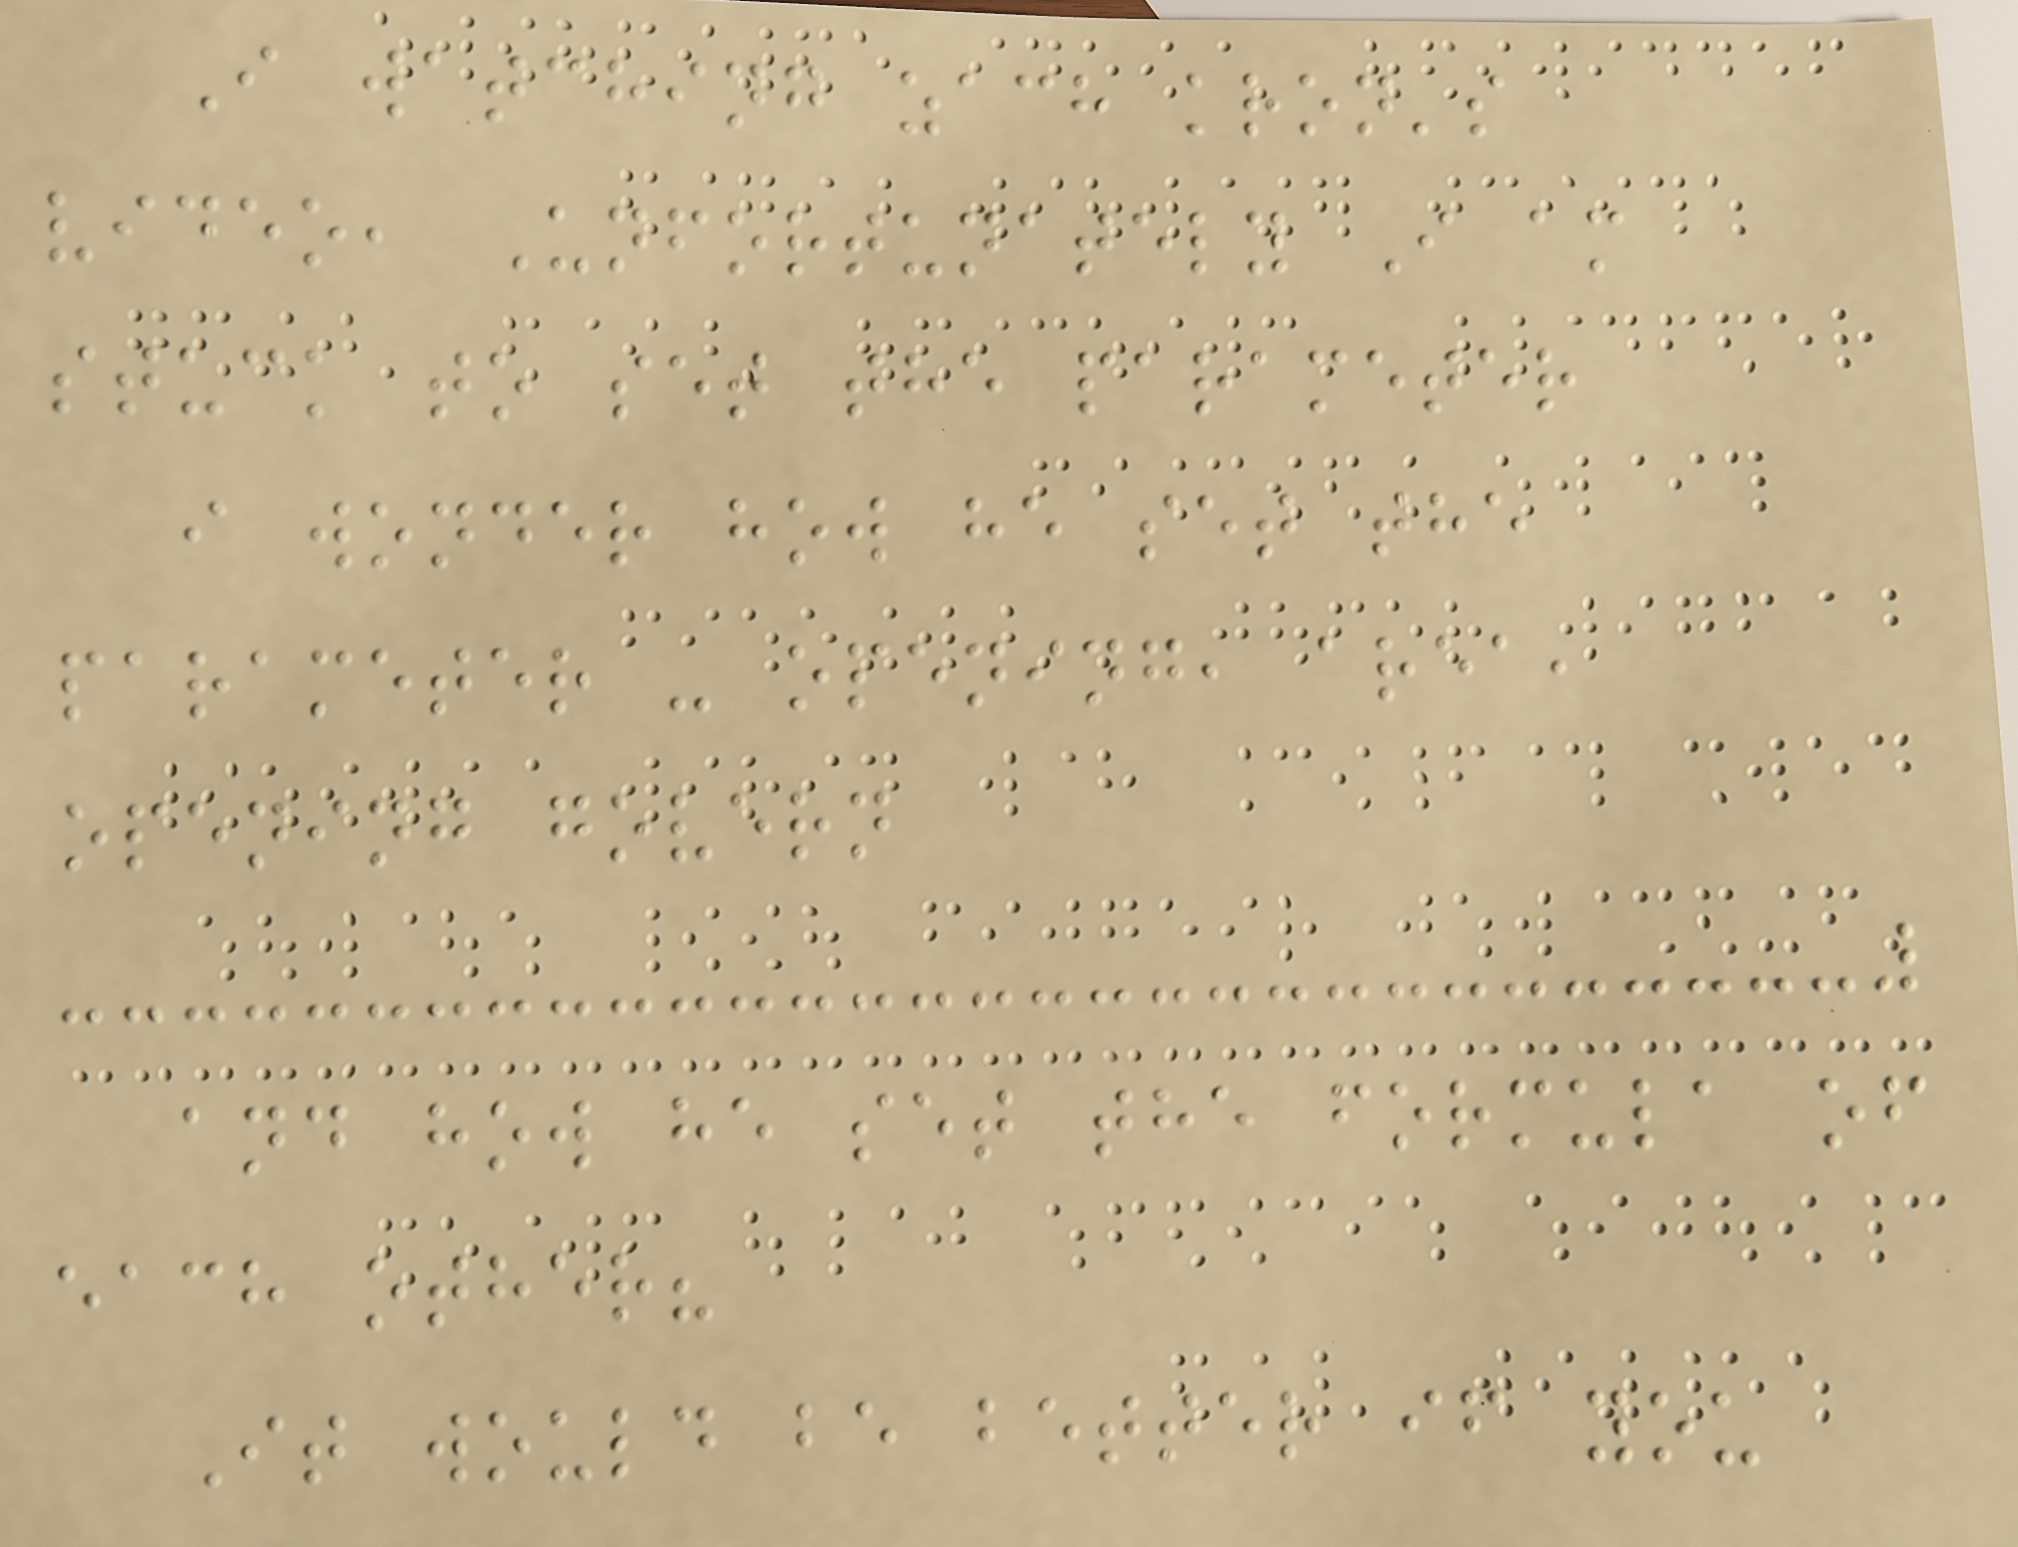I watching zach kron's
video, Unfortunately I am
stuck to set the parameter
i wonder how he set the
parameter - opening, area,
opening govern
and how he set the formula of
each other?
It would be better if you
